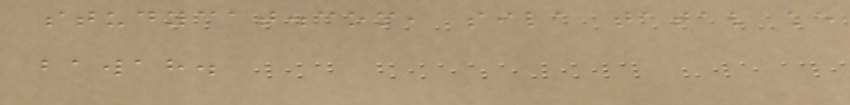studycat.com, sila tatal ke
bawah.
